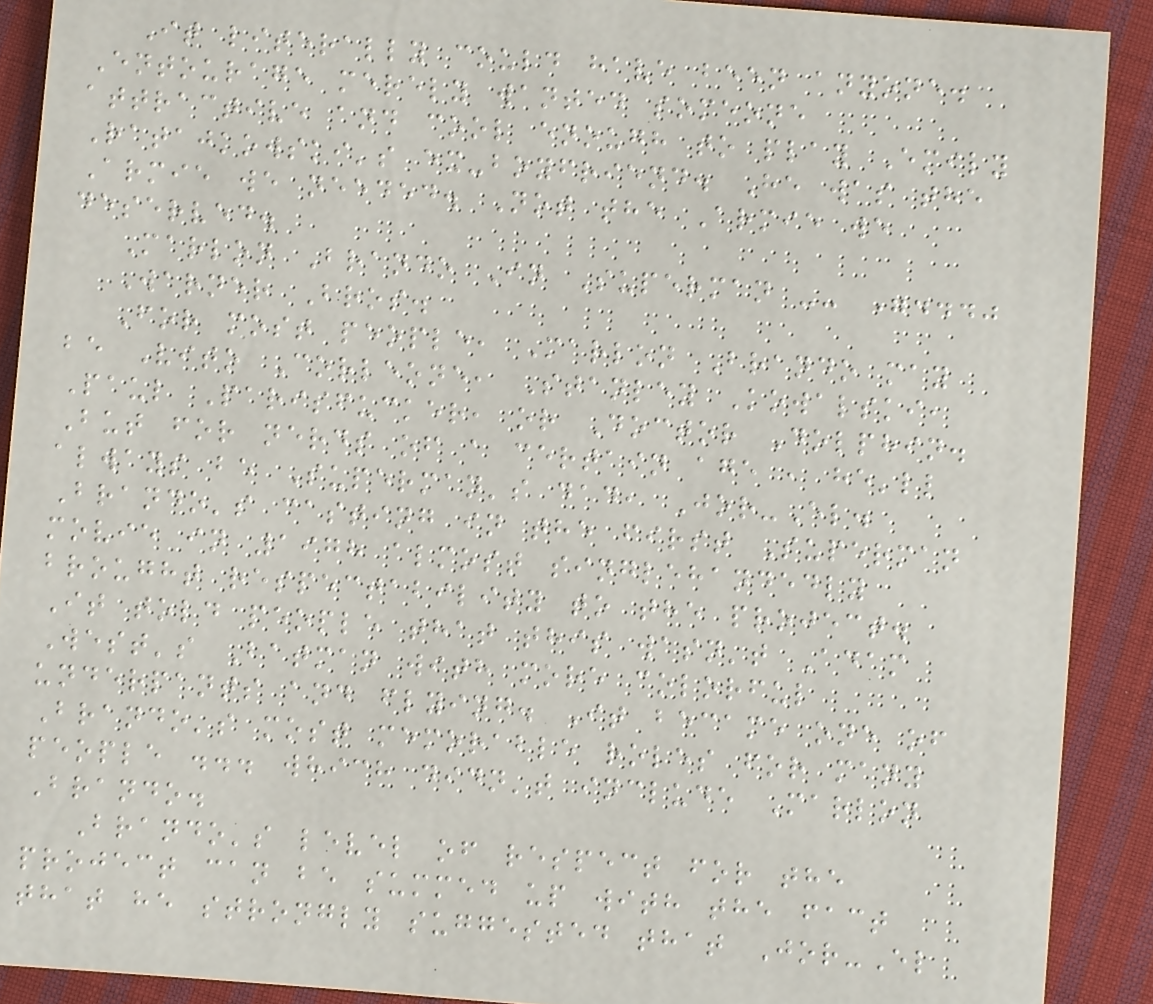It literally could have been anyone.
Entourage merely wanted someone
attractive and cool enough to play Emily
Ratajkowski's ex-boyfriend. He was the
Armie we needed. Not the Armie we
deserved.
Marlon Brando In Superman -- "..."
Warner Bros.
For most people, Marlon Brando may
be Vito Corleone, Stanley Kowalski,
Paul Parisfucker, or Doctor Dolphin.
But for nerds of a certain age , he'll
always be Superman's dad, Jor-El.
Brando's casting in the first Superman
movie in 1978 almost singlehandedly
brought respectability to the project.
It told people that this wasn't Adam
West's Batman with more colorful
underpants and flying. It became one of
Brando's most memorable roles for many
people ... which didn't include Marlon
Brando.
Brando's level of respect for the
project can be summed up with the fact
that he strongly suggested that Jor-El
